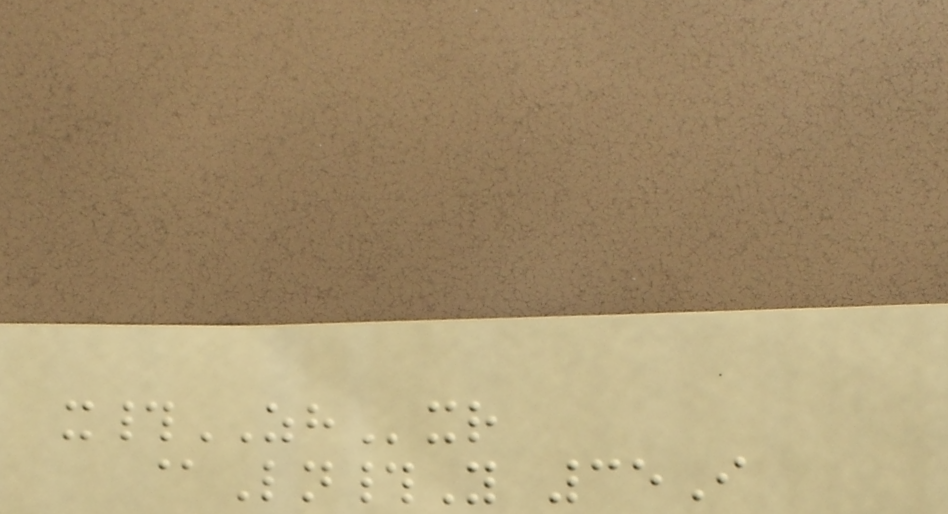x#ZHxr
@Ln#Y 35I
